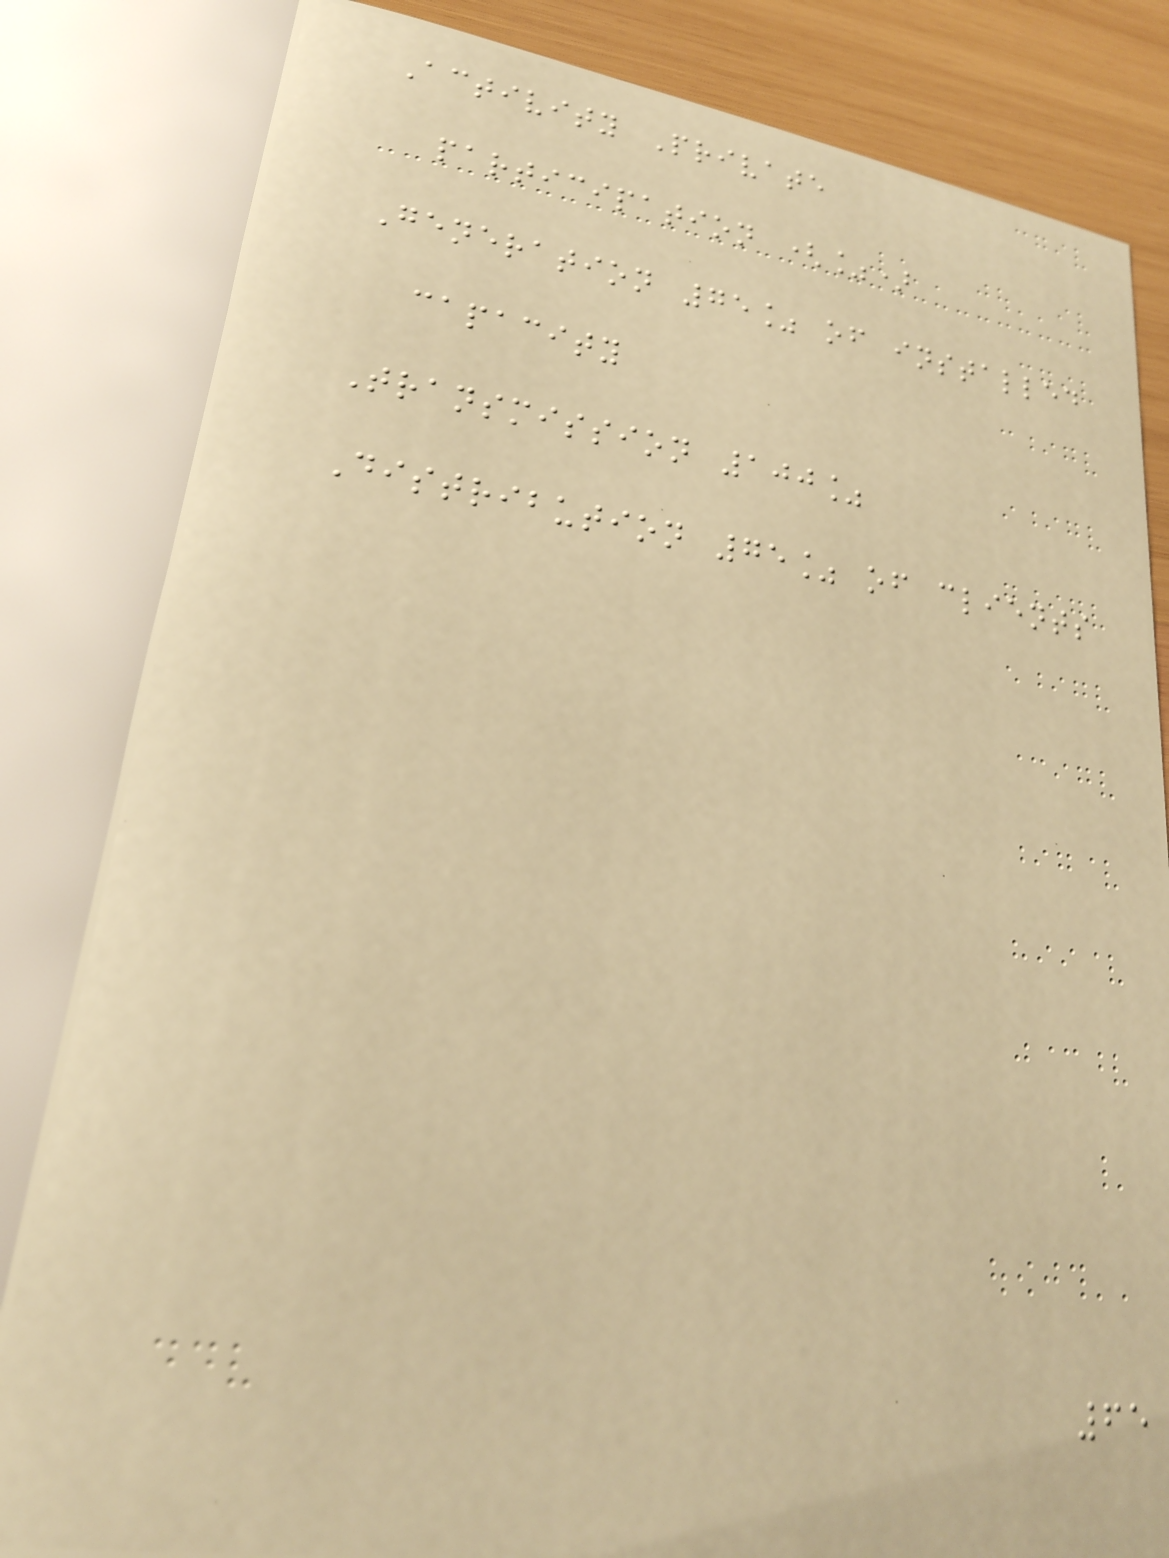Activity Private
participation (%)
Generation 75% of installed
capacity
Transmission 100%
Distribution 75% of clients
65
